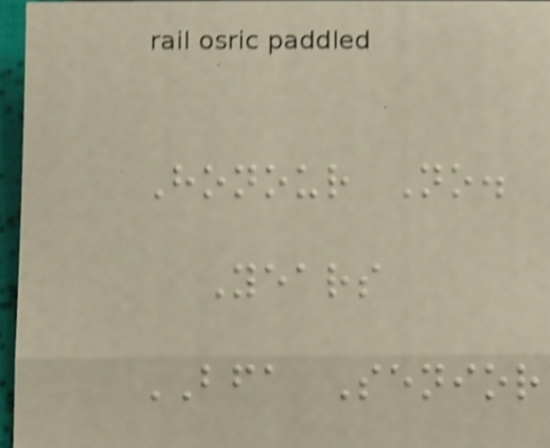Honour No.
Years
BFA Senior
